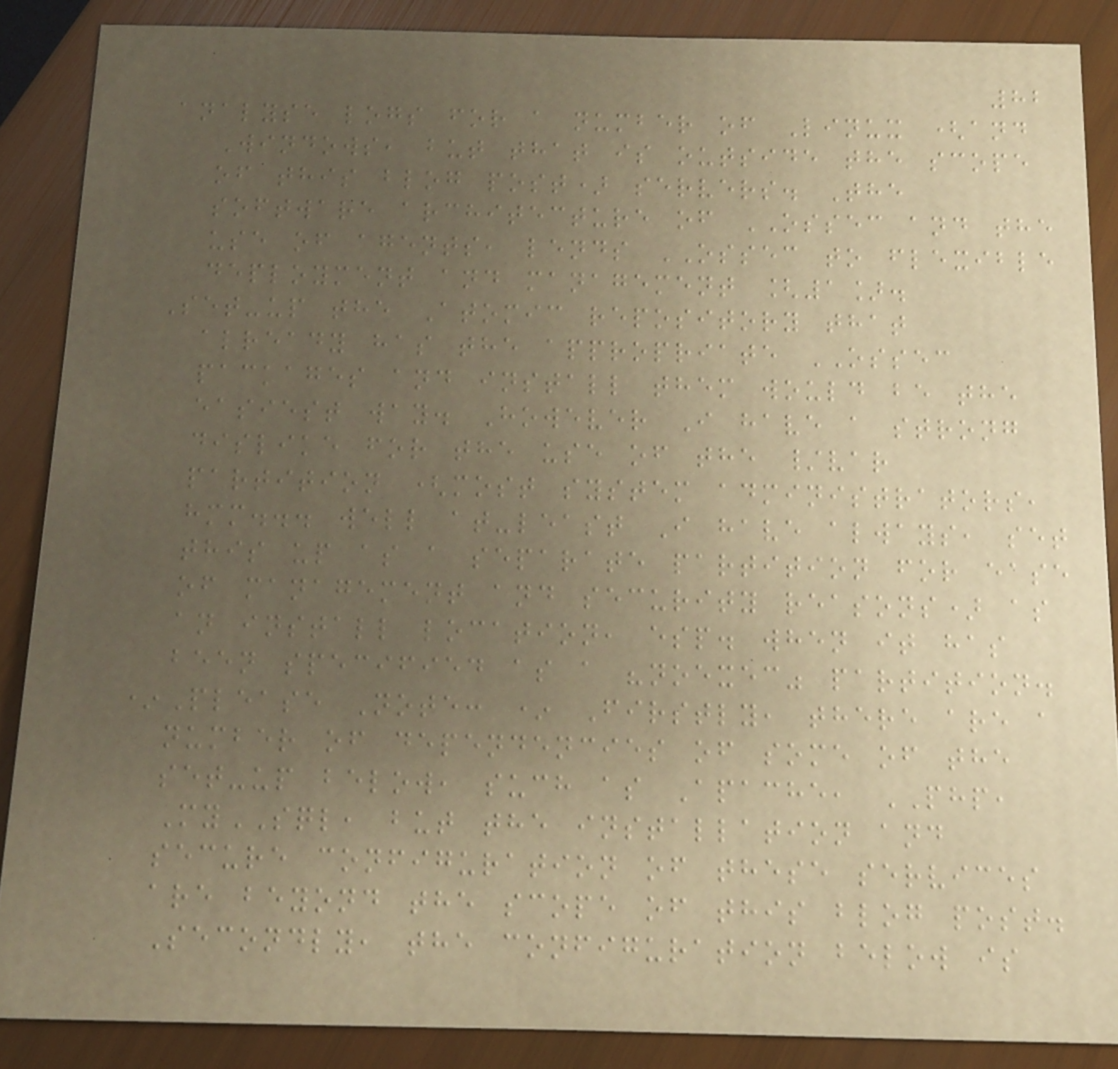82
analyse logs for a number of Linux (and
Windows, but that is outside the scope
of this blog post) servers. The
software architecture of OSSEC and the
use of agents, lends OSSEC to flexible
deployment and management [1].
Set-up the Atomic repository that
already has the appropriate OSSEC
packages and install them would be the
easiest way. However I have a strong
dislike for the use of the /var
partition (most system administrators,
hmm... well at-least I have always, set
this up as a separate partition for ease
of management and security reasons) as
an install location, esp. when it has
been specified as a "noexec" partition.
*Please Note: * Firstly, there are a
number of dependencies of some of the
set-up below, such as Apache, PHP,
MySQL, but the installation and
secure configuration of these services
are beyond the scope of this blog post.
Secondly, the configuration below is
